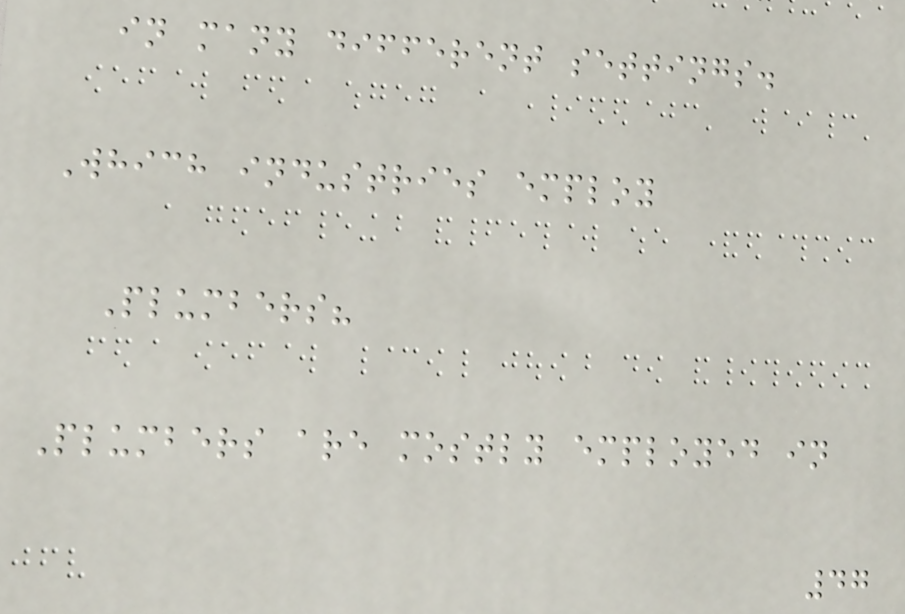in many different settings.
Which industries employ
Plumbers?
Plumbers are mostly employed in
47
